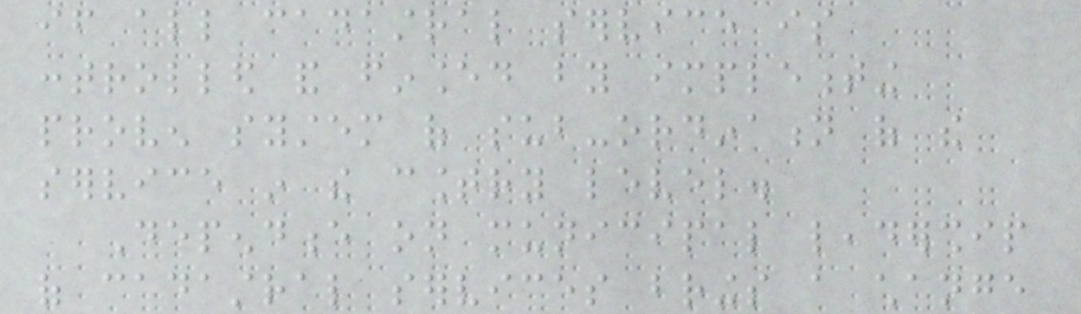if all cadastral service is
controlled and financed by implementing
proven system of sub-ordination of the
service in the country level.
Dependence on municipal leadership
of cadastral services brings a change
